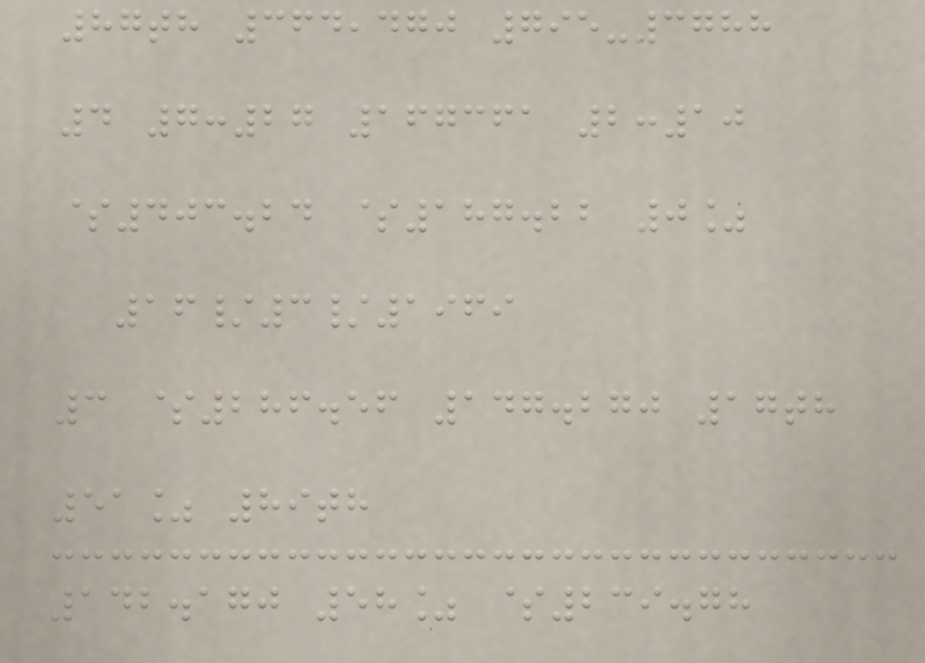87th 364,470 795-3788
4 7:27 167361 2:10
$403.24 $187.22 0%
16/3/1969
3 $286.56 147.270 17th
51% 89th
142.170 58% $239.78
